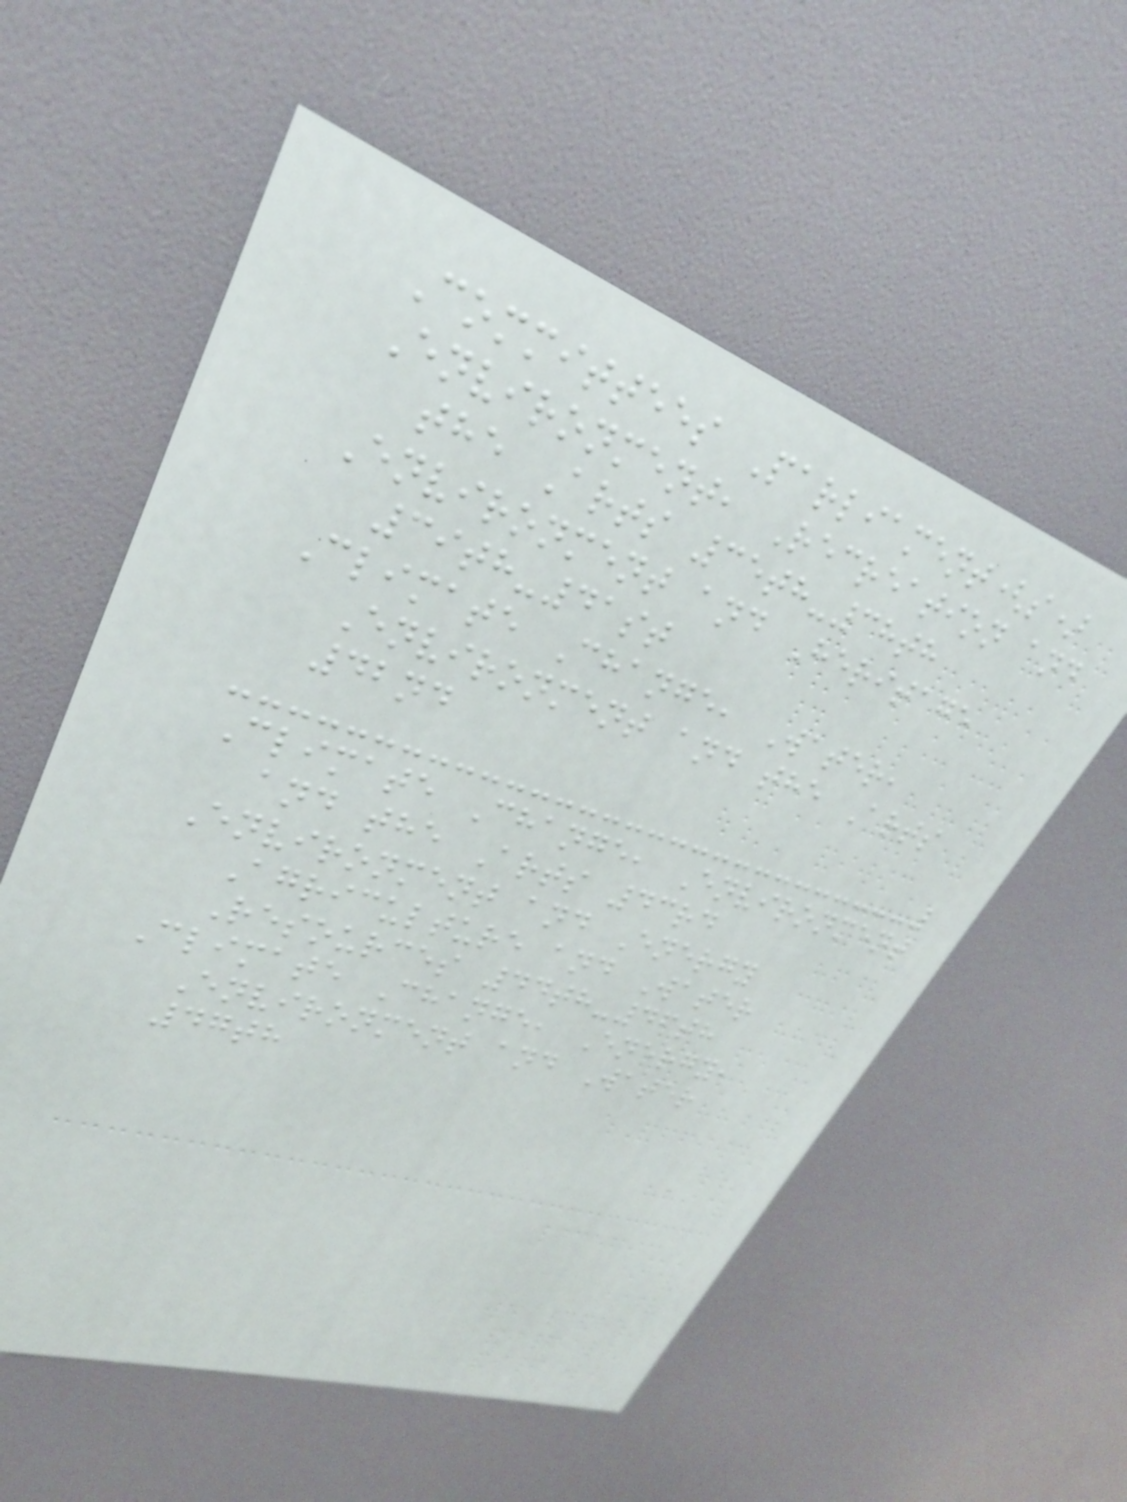Committees Parliament(s)
Environment, Recreation and
the Arts 35th-38th
Environment and Heritage
39th-41st
Climate Change, Water,
Environment and the Arts
42nd
Climate Change, Environment
and the Arts 43rd
Environment and Energy
Agriculture and Water
Resources 44th-46th
Climate Change, Energy,
Environment and Water
47th
